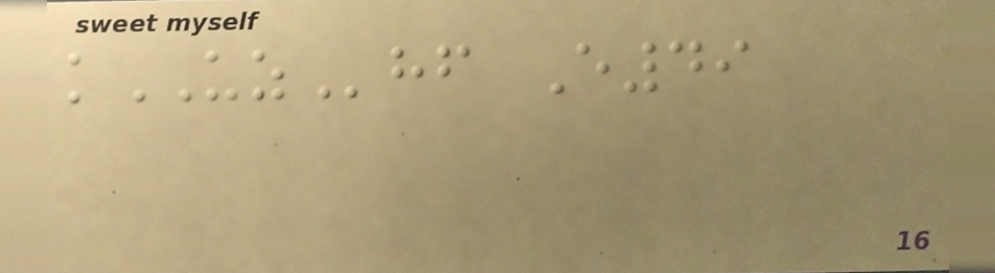kUZhf E49
